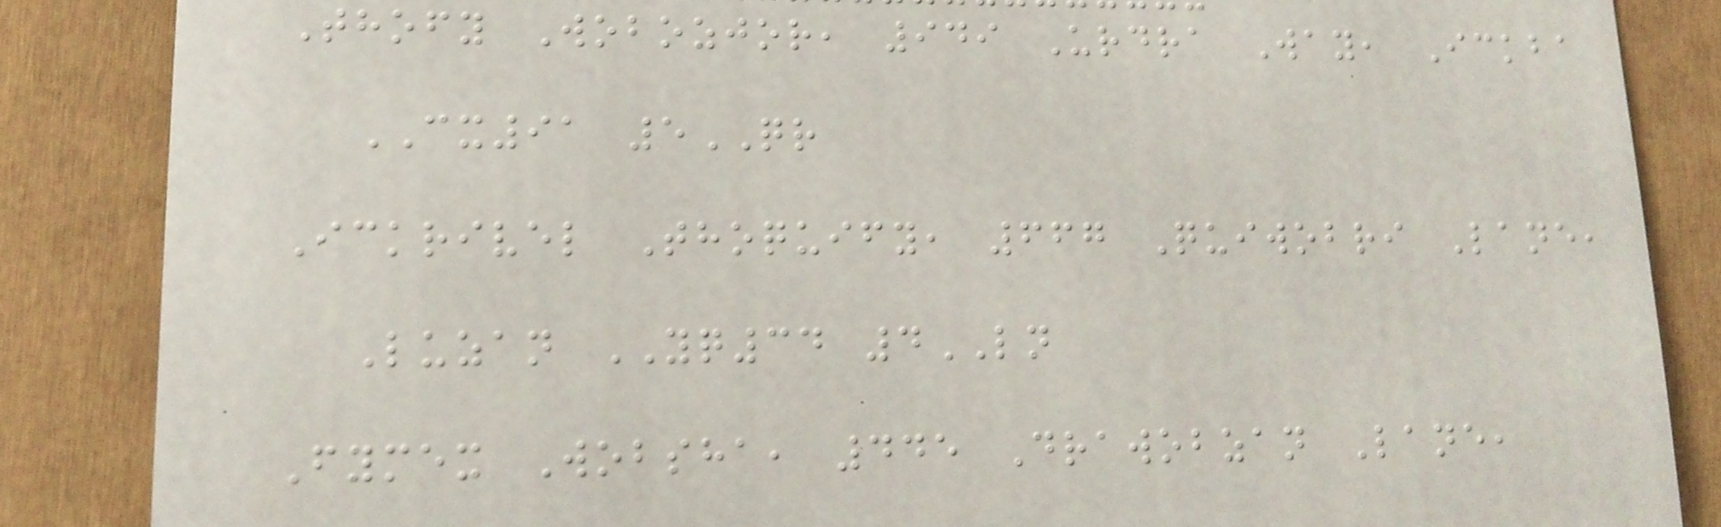Thofy Wobozjor, 949 Urdra Way, Ickba
CX91 5QR
Ickrivel Thoquify, 667 Quiwobri Lane,
Luzan YQ34 4LN
Fymex Wobsha, 445 Drawobzan Lane,
